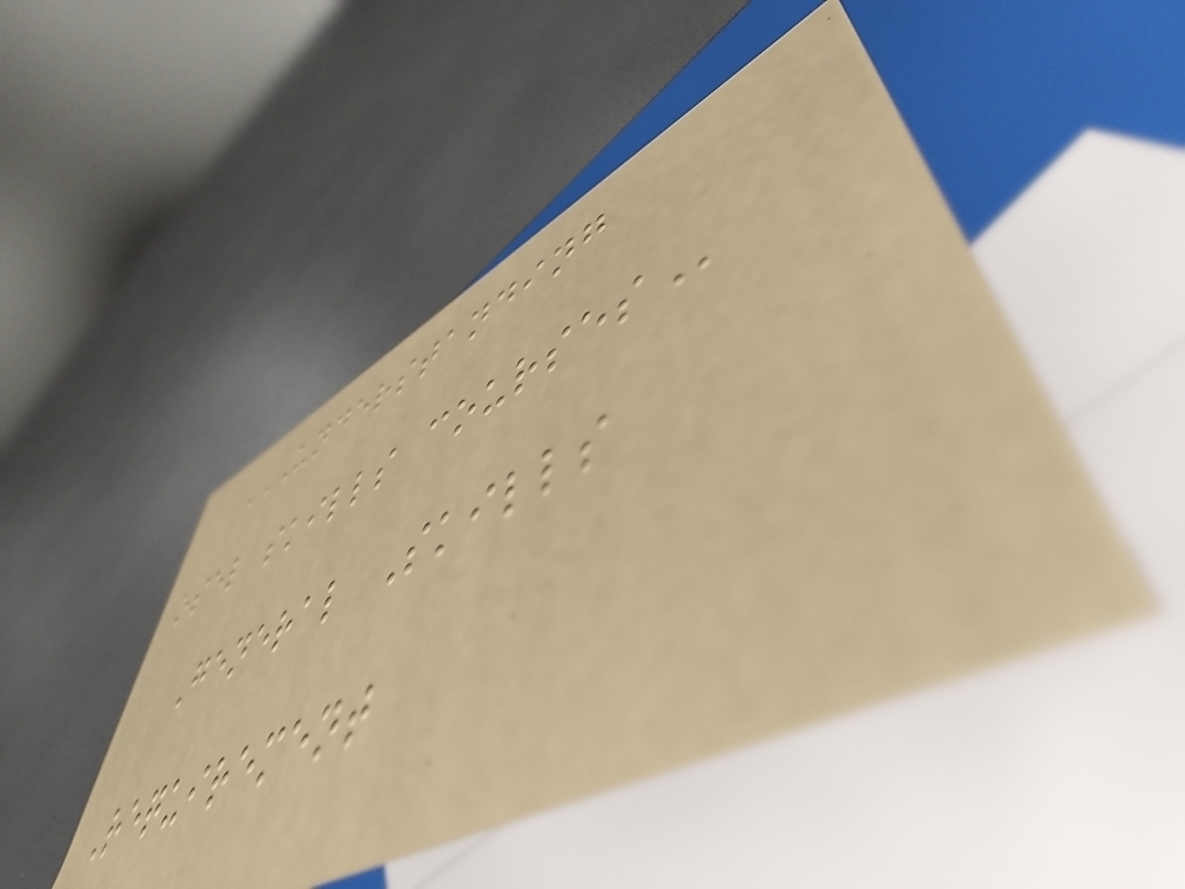UNDERSTANDING
OSEL SKILLS COURSES
General Skills
Requirement
